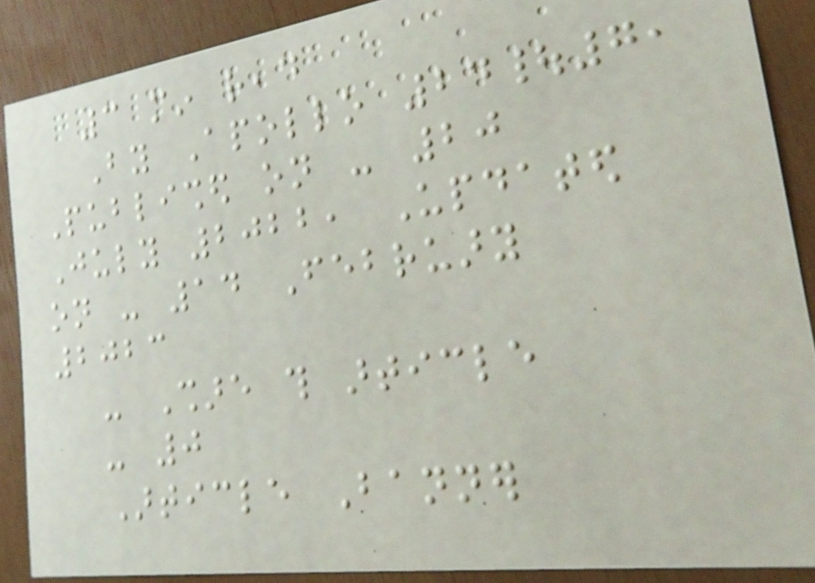3 min read
By Apollo 24|7,
Published on - 20
July 2022, Updated
on - 14 February
2023
- Share this article
- 0
Article Banner
